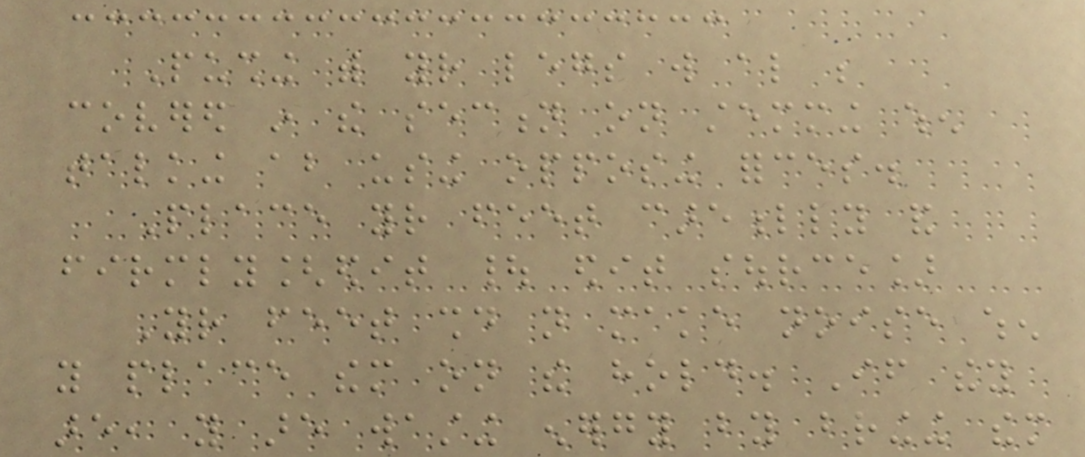Pushing with your legs will also be
covered in the section on stemming when
talking about using opposing forces.
Place your feet carefully and
firmly[edit | edit source]
Your feet should not make noise when
you place them on the hold. If they
are, you are wasting energy by bringing them
